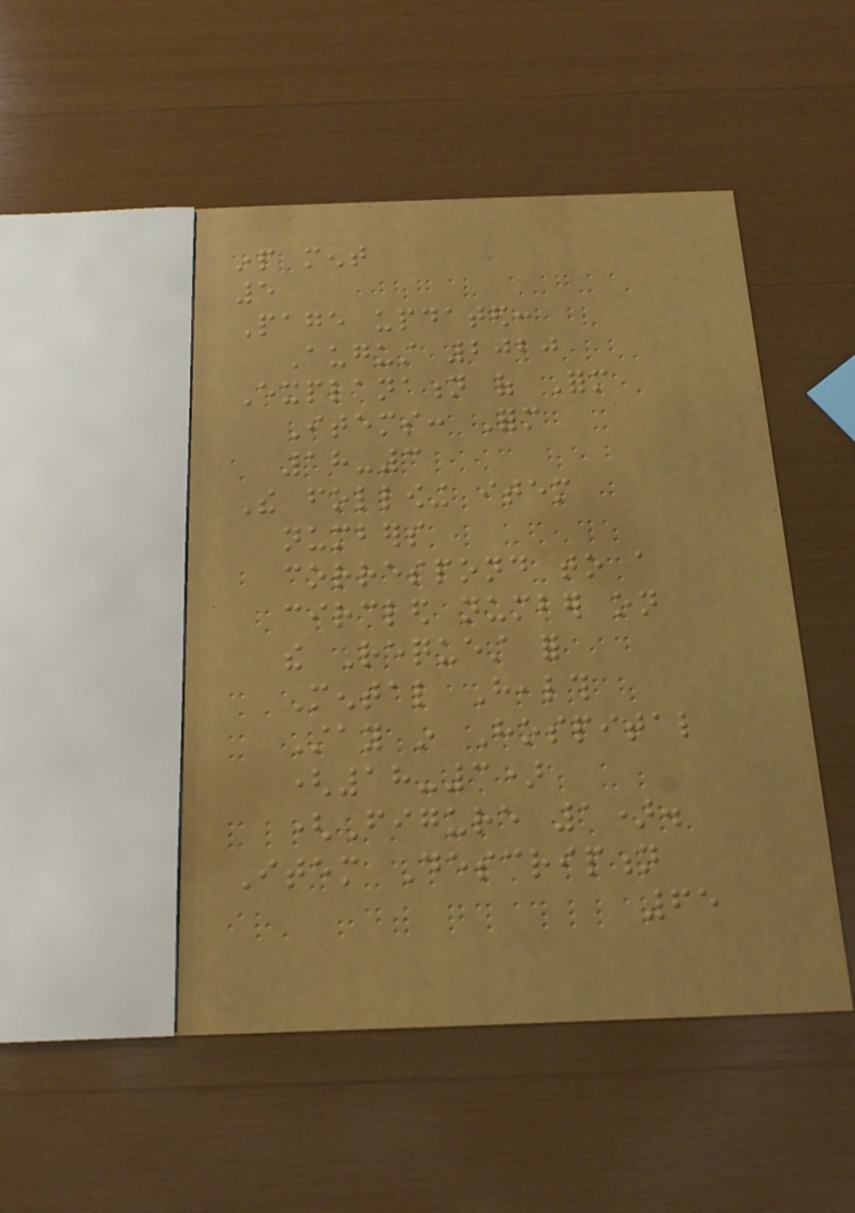inp ment
5
Page updated:
August 2020
Explanation of Form
Items: Form
18-3
The following item
numbers
correspond to a
circled number on
the Request for
Mental Health
Stay in Hospital
(18-3)
(Figure 1).
Item Description
65
